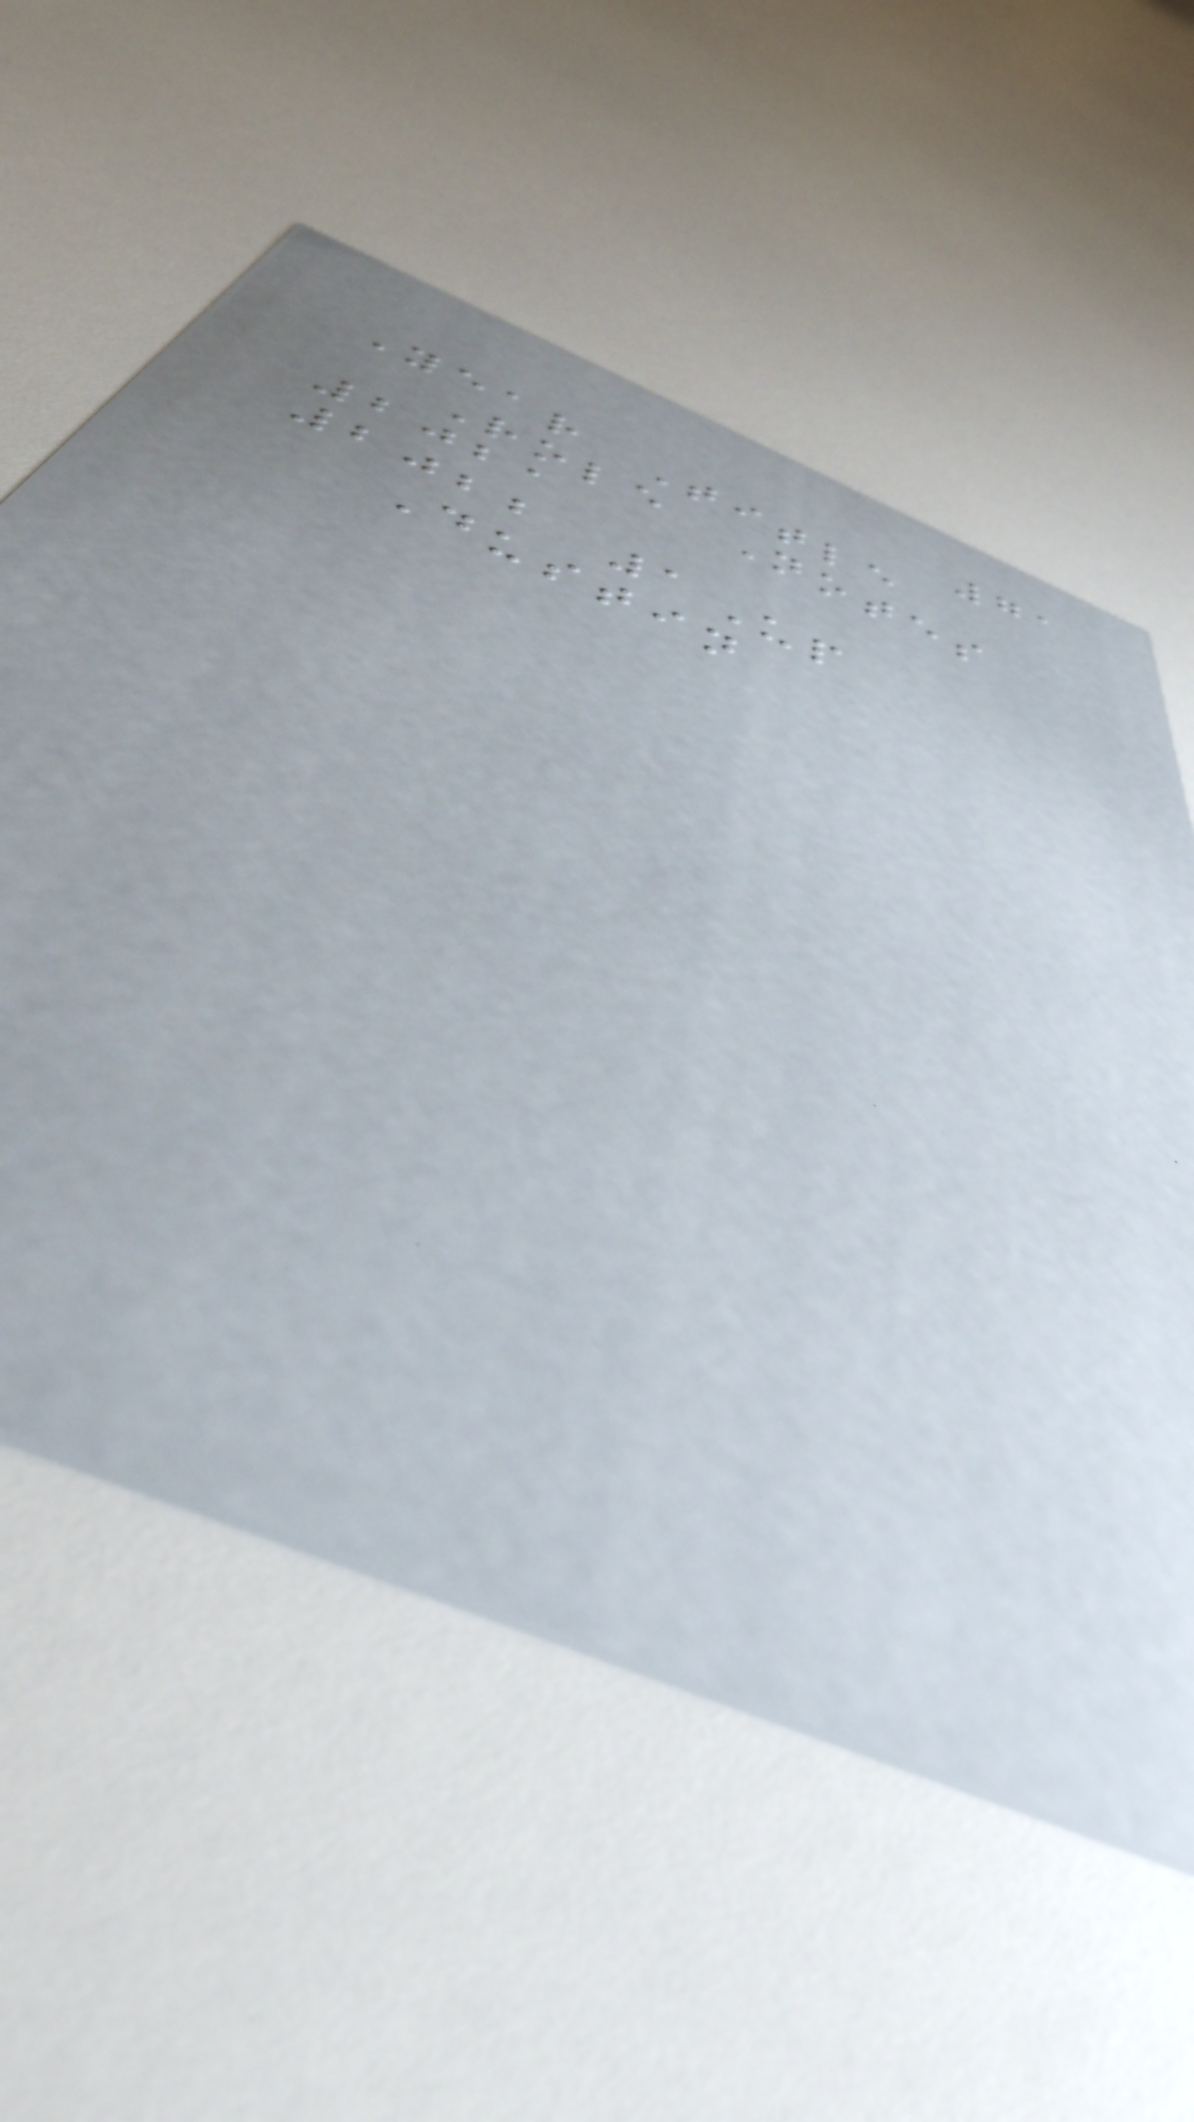71
Year Title
Role Notes
2021
2022 1Up
Dustin
